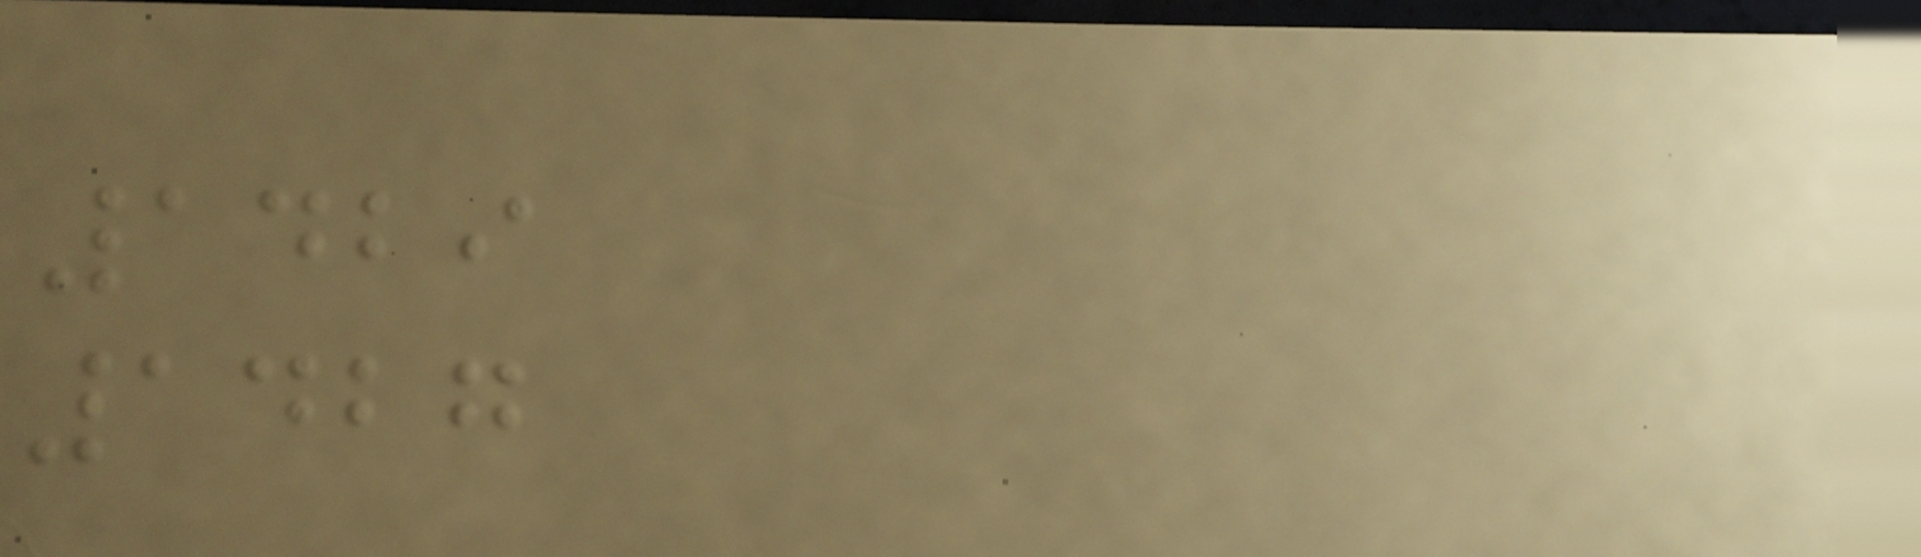1429
1427
